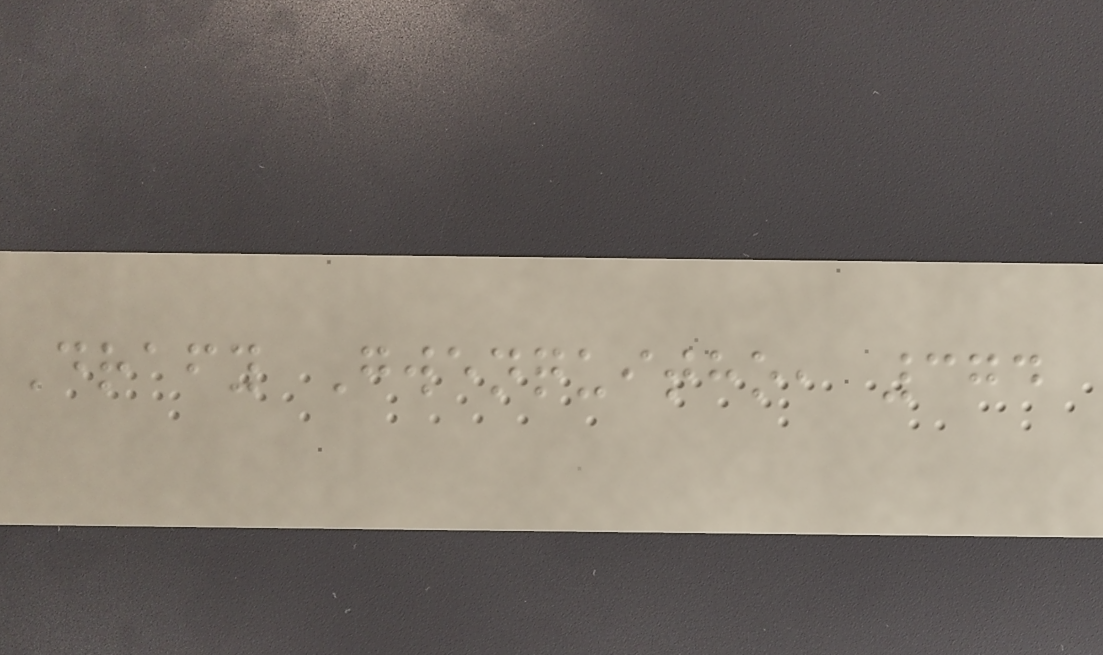Drafy Gwenquitho, 374
